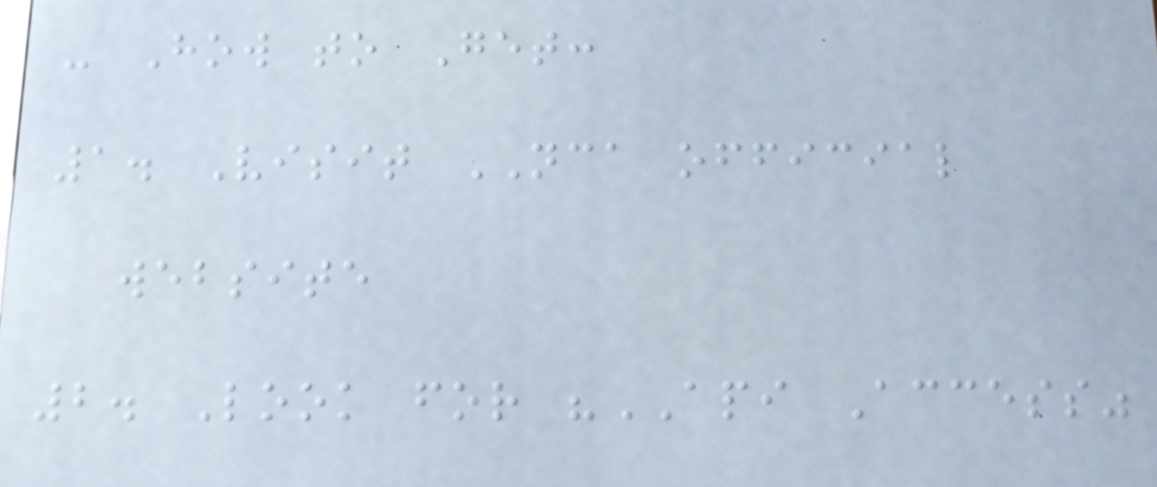- How to Get:
1. Visit NCA official
website
2. Look for "API Access"
